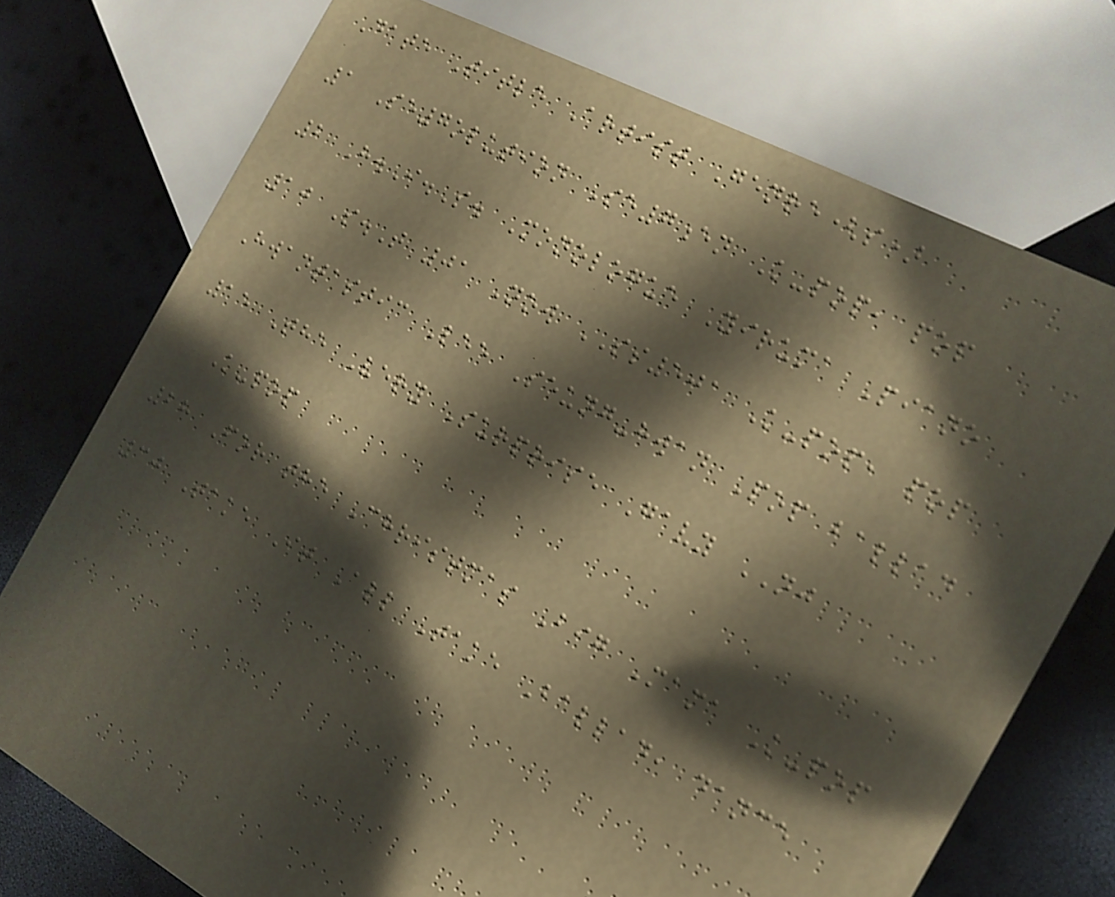Date Title Artist Genre(s)
1 Se7olution Se7en K-pop, pop
2 H.I.S. Monologue Yiruma Piano
10 S.T 01 Now SS501 K-pop, pop
Hwantastic Lee Seung-hwan Pop ballad
15 The Very Surprise Gavy NJ
K-pop
28 For the Christmas Big Mama K-pop
30 Take It All Take Ballad, dance
